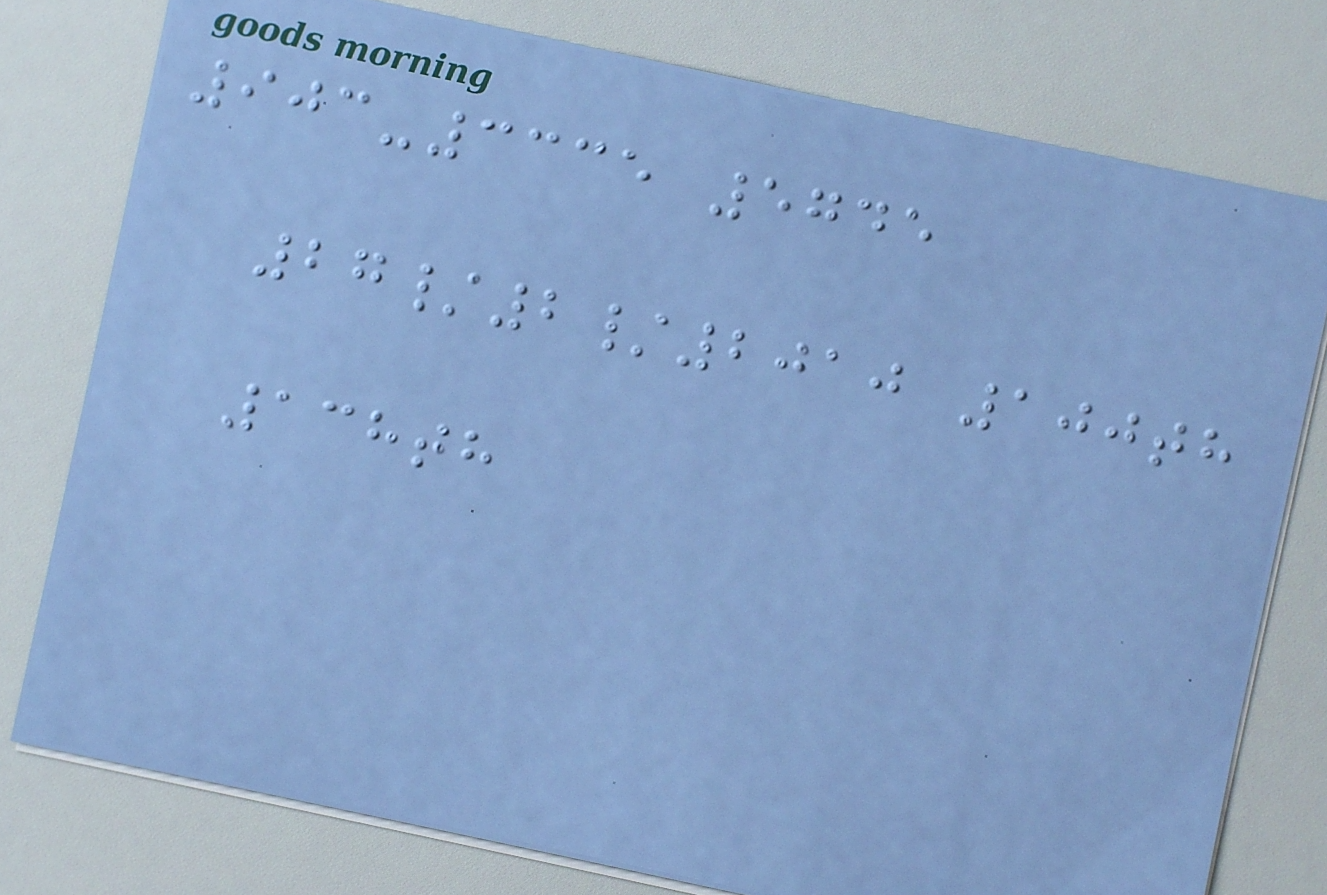903-3335 5745
27/2/2010 100th
138th
